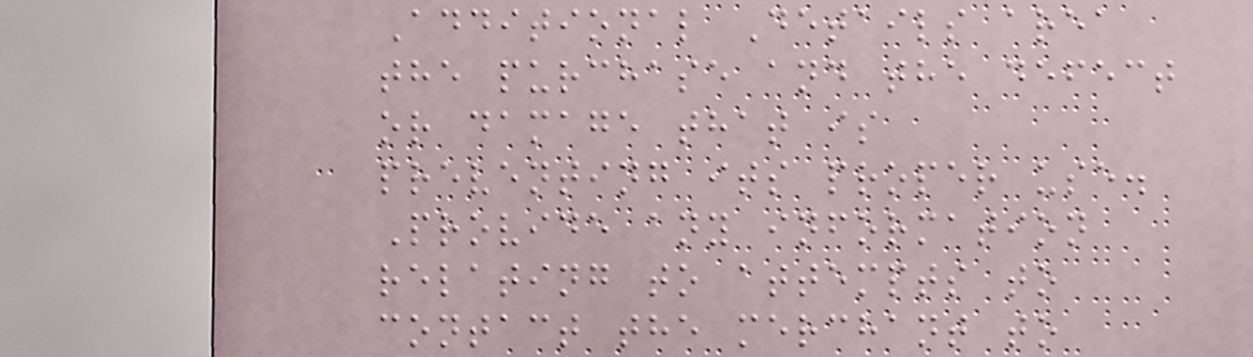Additional Details area
the purchase and the defect
or damage that is
preventing its proper use.
Provide any information
relating to attempts to
contact the merchant to
